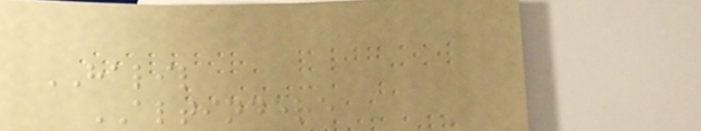HALIL
ALTINDERE
